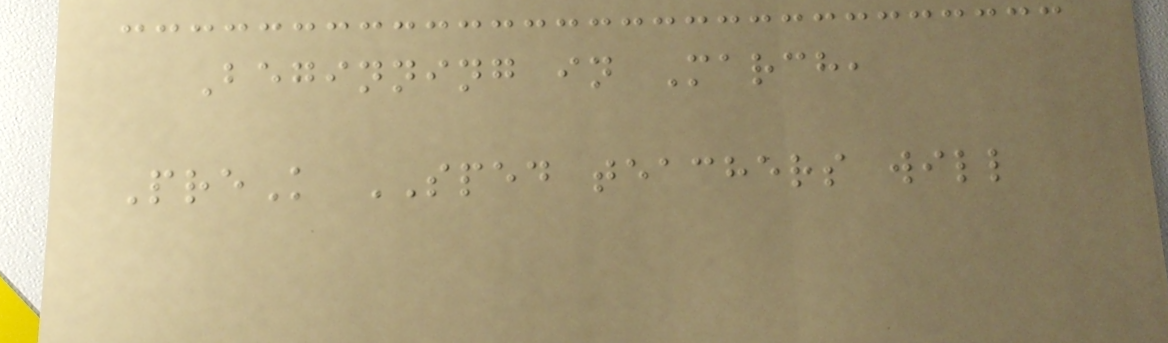Beginning in March,
PreK SPED teachers will
